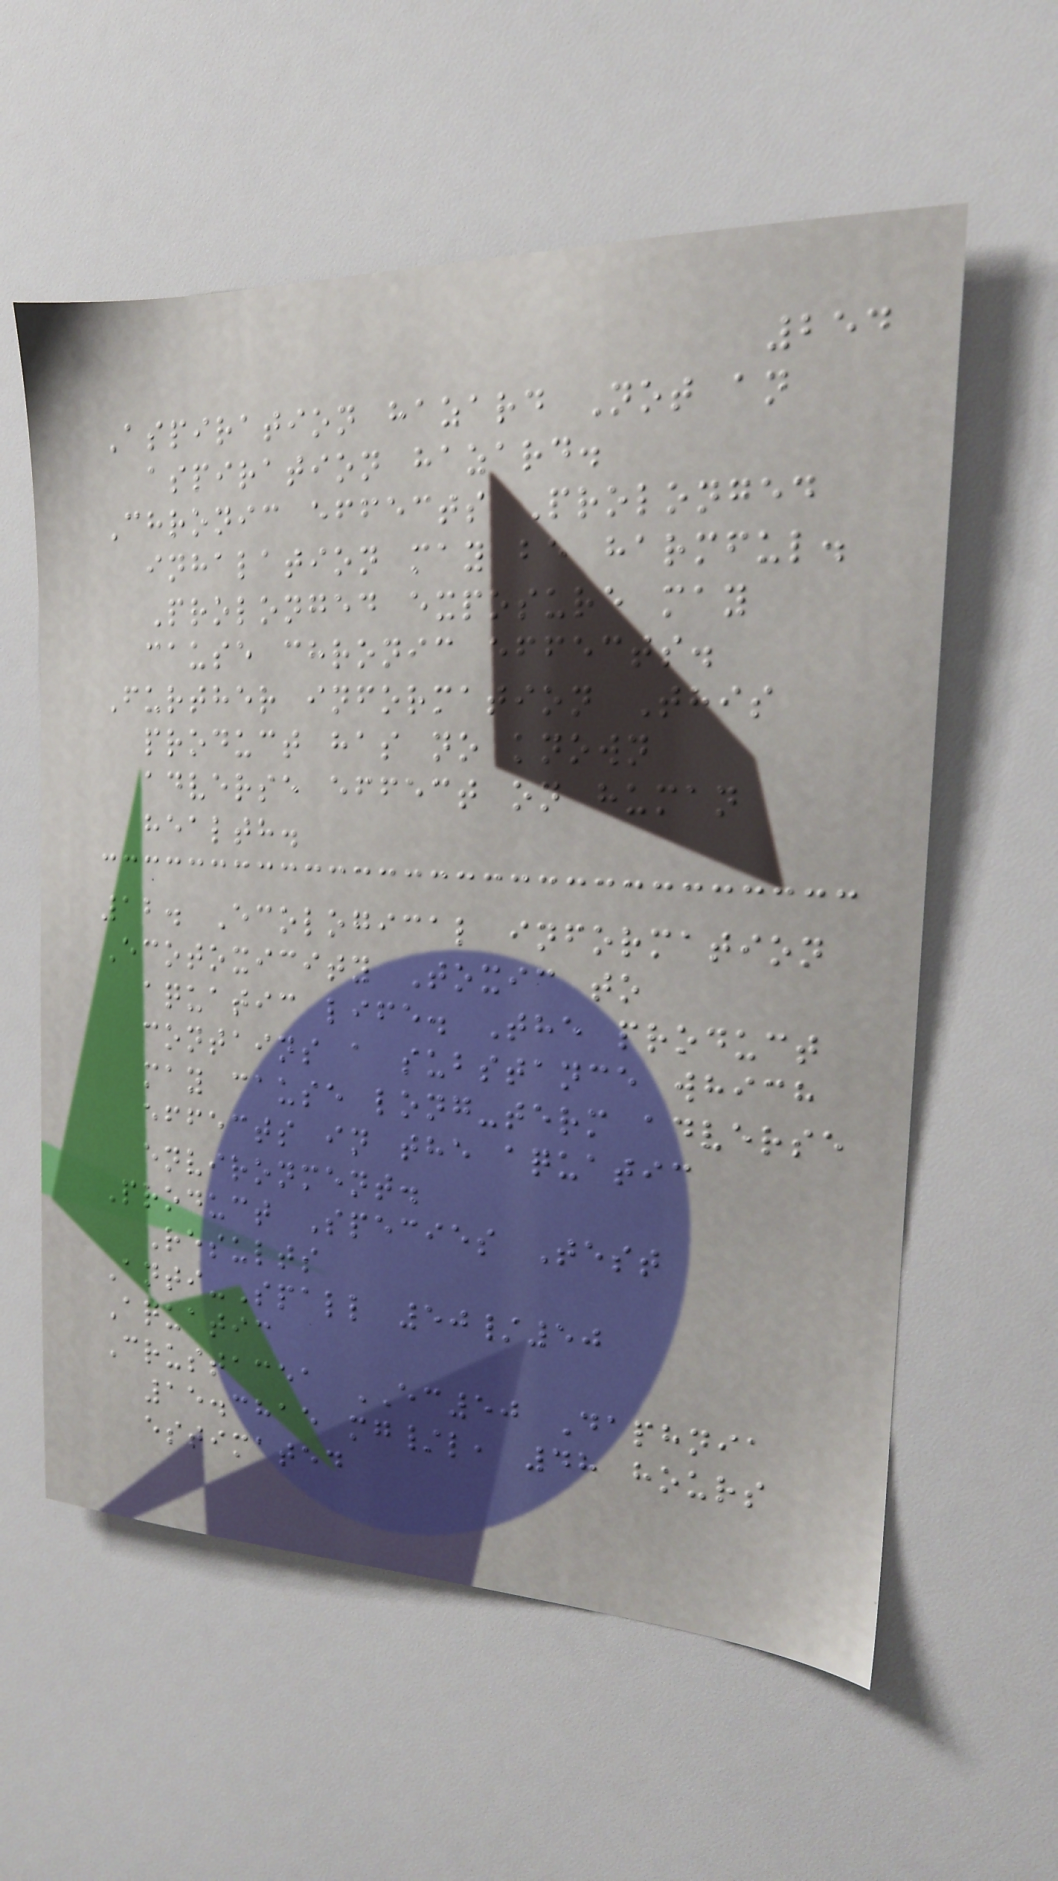254
Aspiration hazard Not an
aspiration hazard.
Chronic effects Prolonged
inhalation may be harmful.
Prolonged exposure may
cause chronic effects.
Further information This
product has no known
adverse effect on human
health.
12. Ecological information
Ecotoxicity Toxic to
aquatic life. The product
contains a substance which
may cause long-term adverse
effects in the aquatic
environment.
Product Species Test
Results
Anti-Spall 50/50
Aquatic
Crustacea EC50 Daphnia
15.3815 mg/l, 48 hours
estimated
